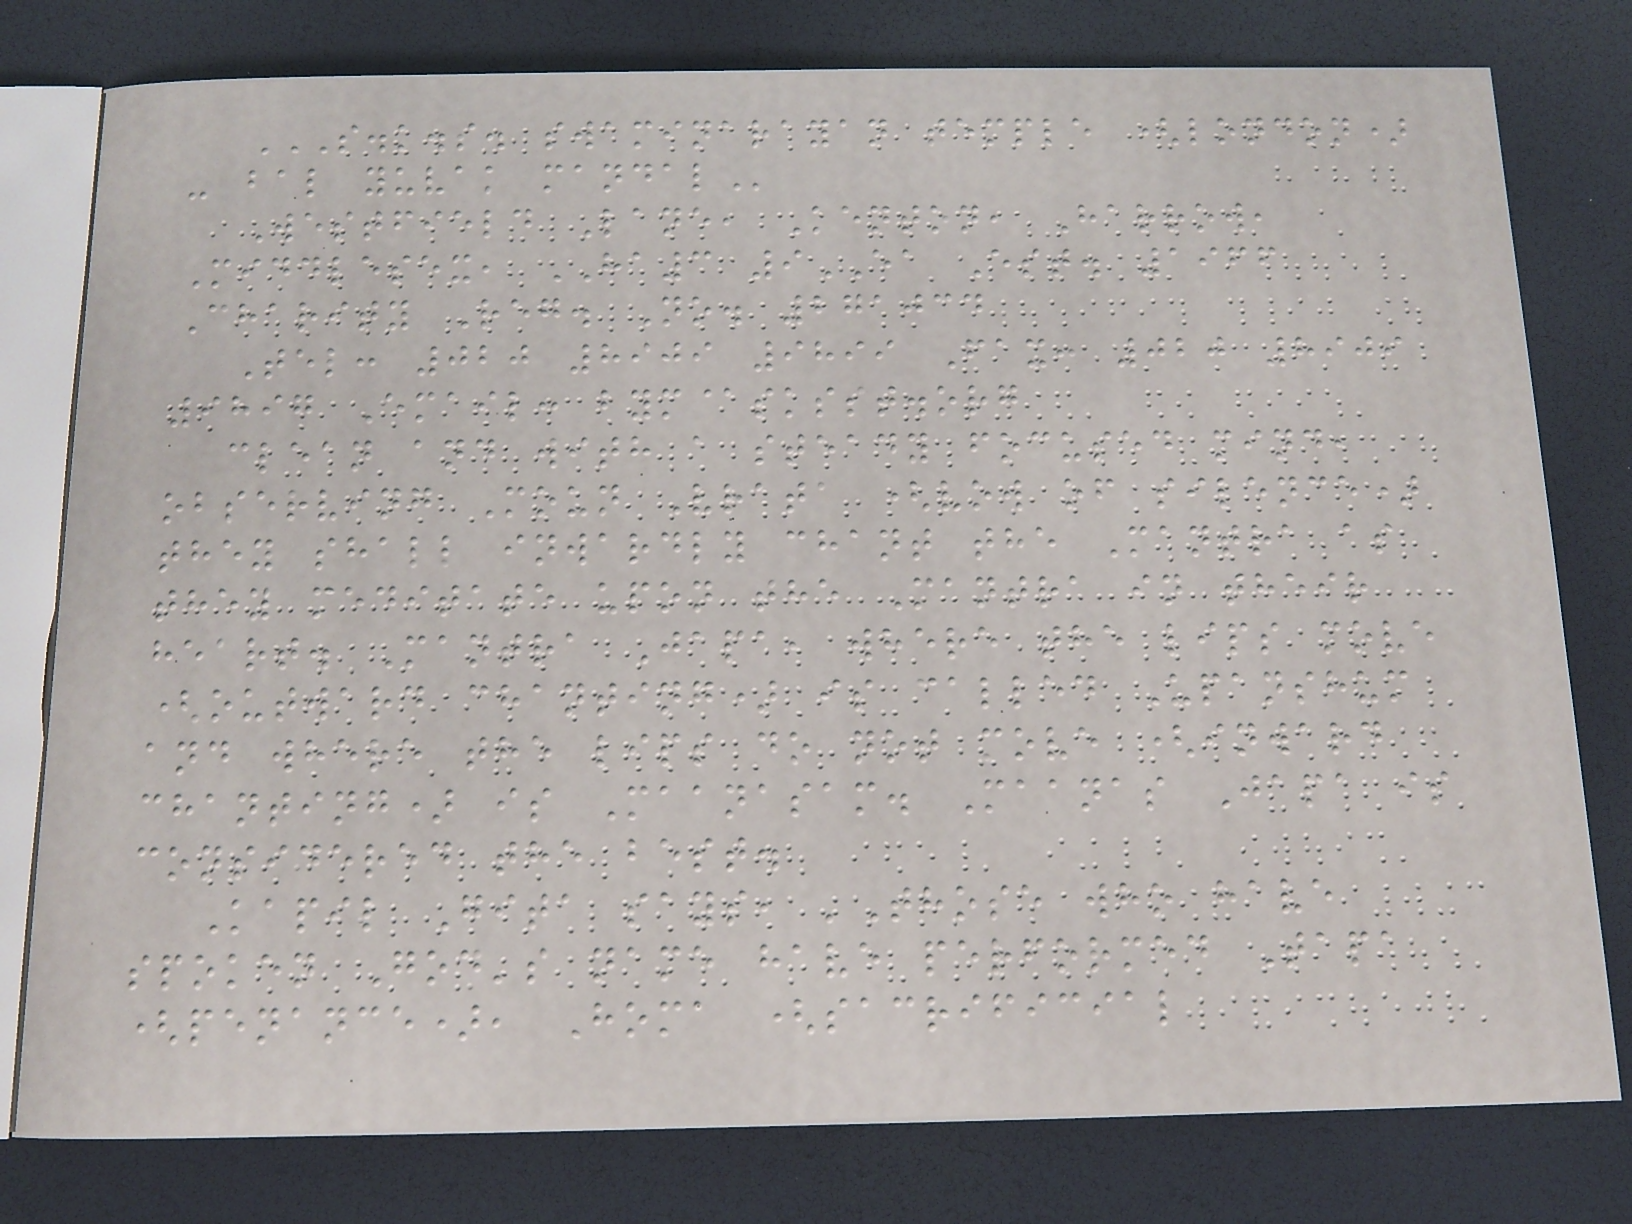S.K.S. SWAMINARAYAN TEMPLE (LONDON)
- BAL YUVAK MANDAL
Westfield Lane, Kenton, Harrow,
Middlesex, HA3 9EA Est. 1966
Charity Reg. No. 271034
Tel: 020 8909 9899 Fax: 020 8909
9897 Email: bym@sksst.org
clean and with a steady focused mind,
observing Moun Vrata (vow of silence)
they shall inwardly chant the Mantra as
they meditate upon the Mantra in their
heart. Mantra Japa, where the lips move
(outward chanting) is called Upanshum
and where the lips do not move (inward
chanting) is Maanasam. Maanas Japa is
considered the best.
Kapil Gita says, 'Those who have
spoken God's name have performed Tapa
(penance), Homa (sacrificial
